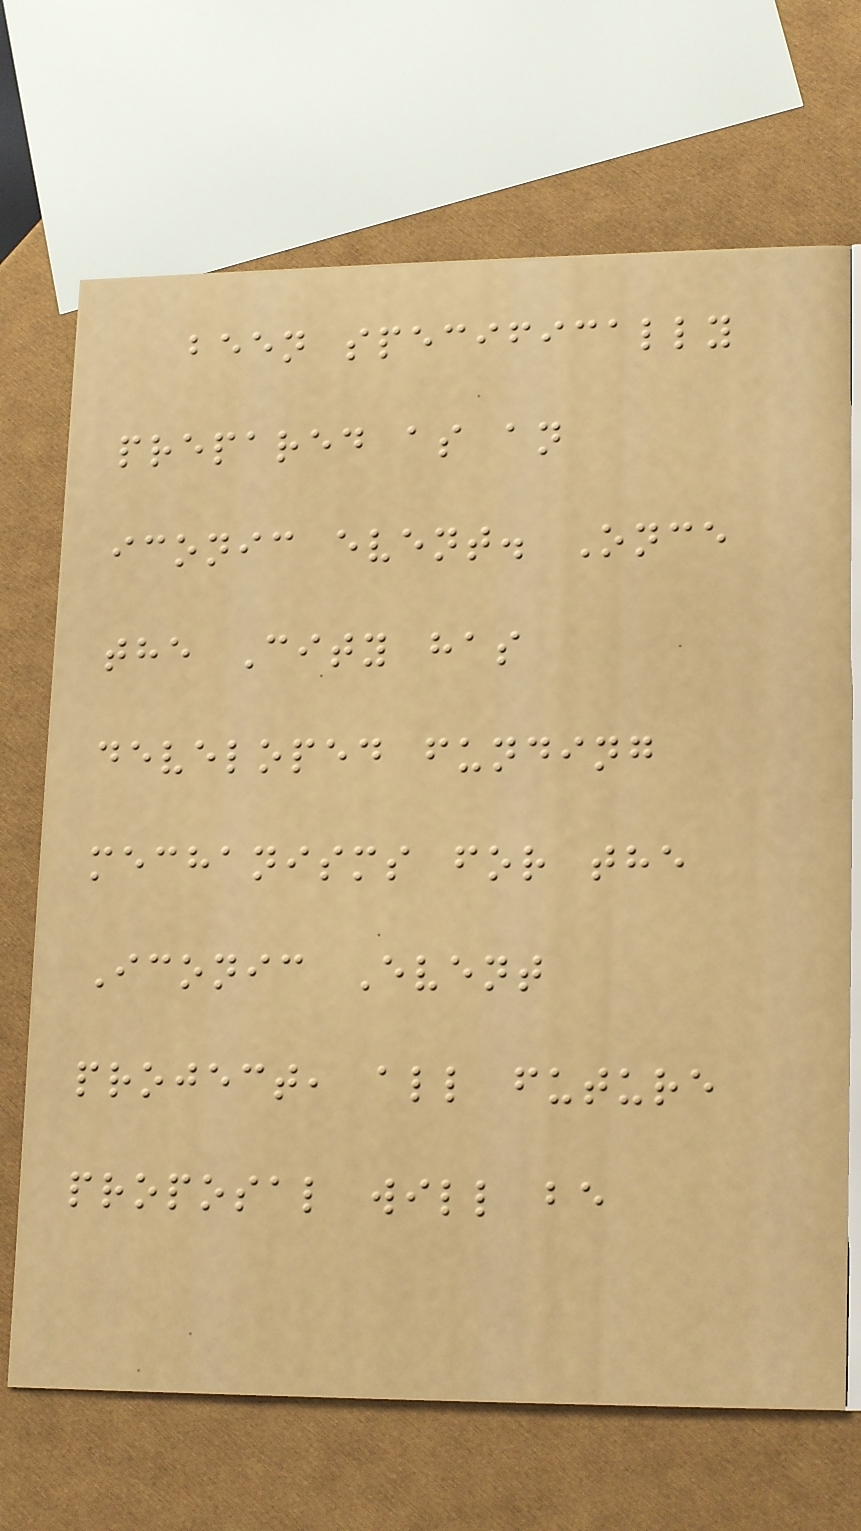been specifically
prepared as an
iconic event. Once
the City has
developed funding
mechanisms for the
Iconic Event
project, all future
proposal will be
